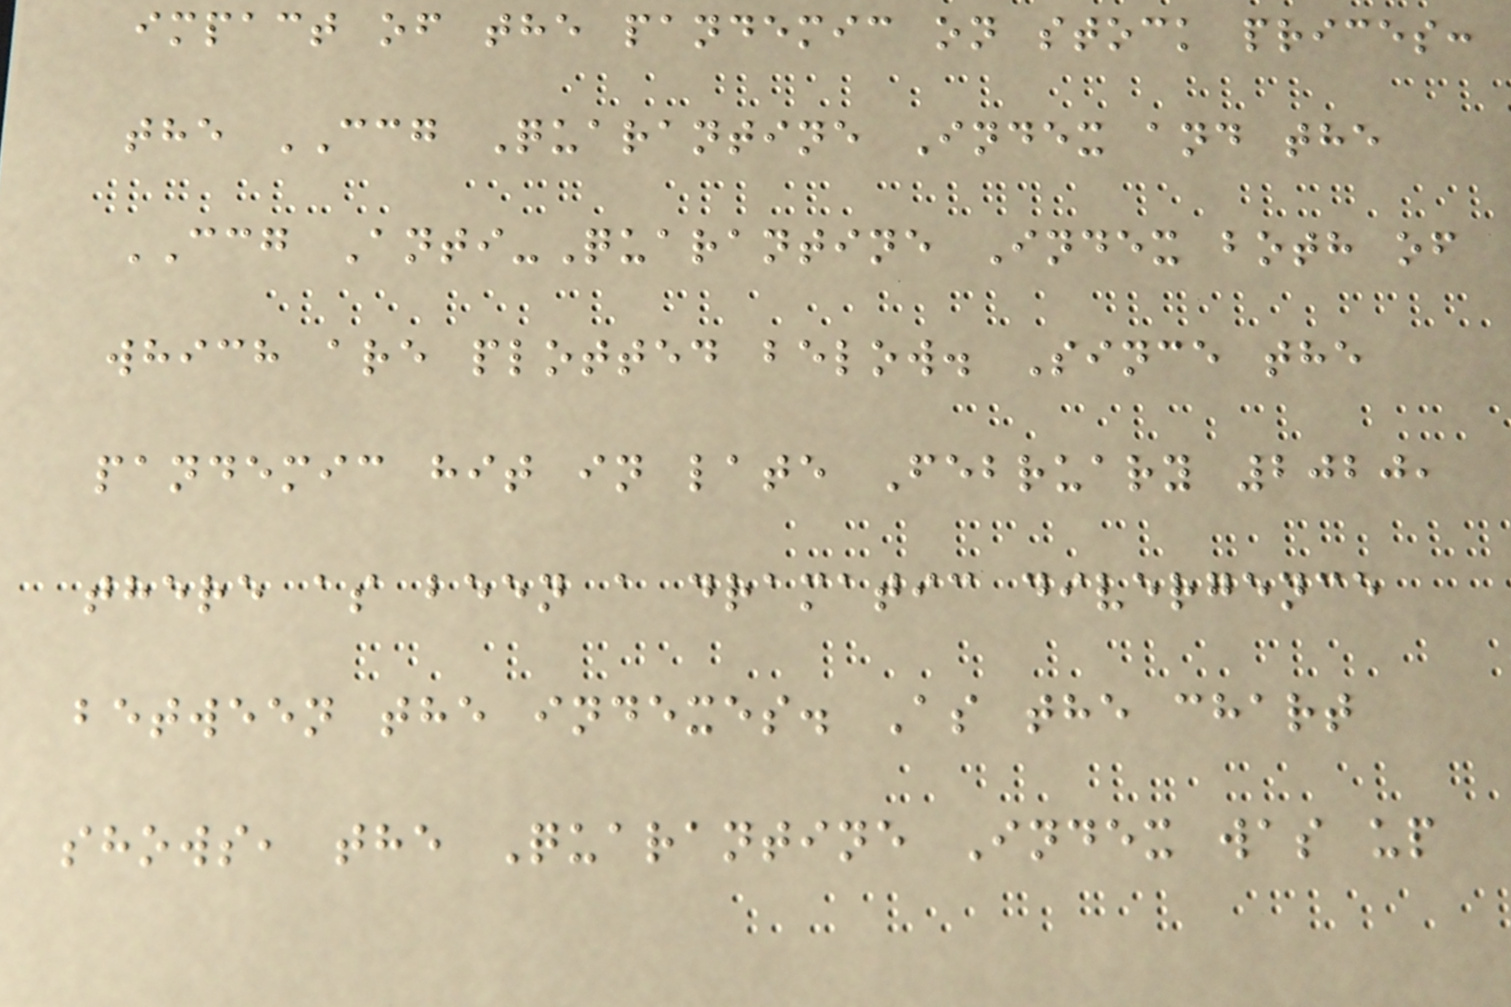impact of the pandemic on stock prices:
the CCG Quarantine Index and the
CCG Anti-Quarantine Index both of
which are plotted below. Since the
pandemic hit in late February 2020,
there as been a dramatic divergence
between the indexes. As the chart
shows, the Quarantine Index was up
